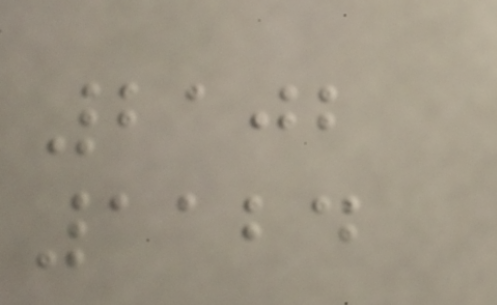2102
1124
